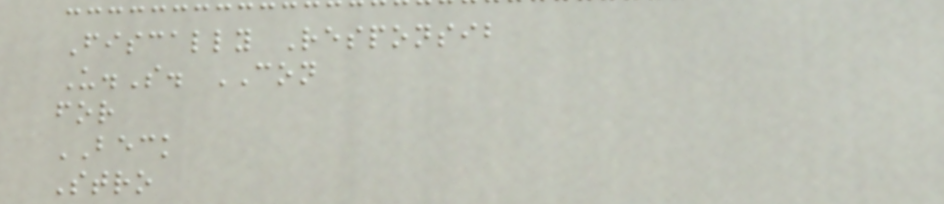Fiscally Responsib
U.S. CON
for
BECK
Stro
